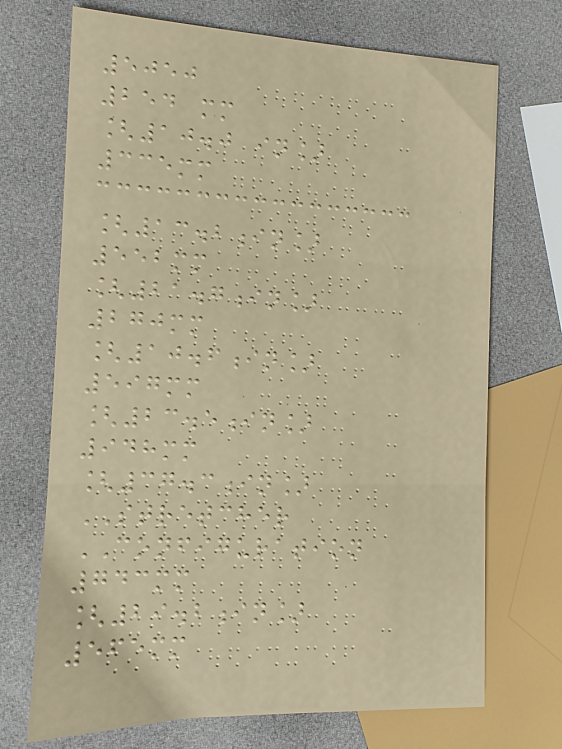5050
254 mm
[10.0 in]
335mm
[13.2in]
552mm
[21.7in]
270mm
[10.6in]
597mm
[23.5in]
948mm
[37.3in]
STRETCHER
CONFIGURATION
743mm
[29.2in]
565mm
